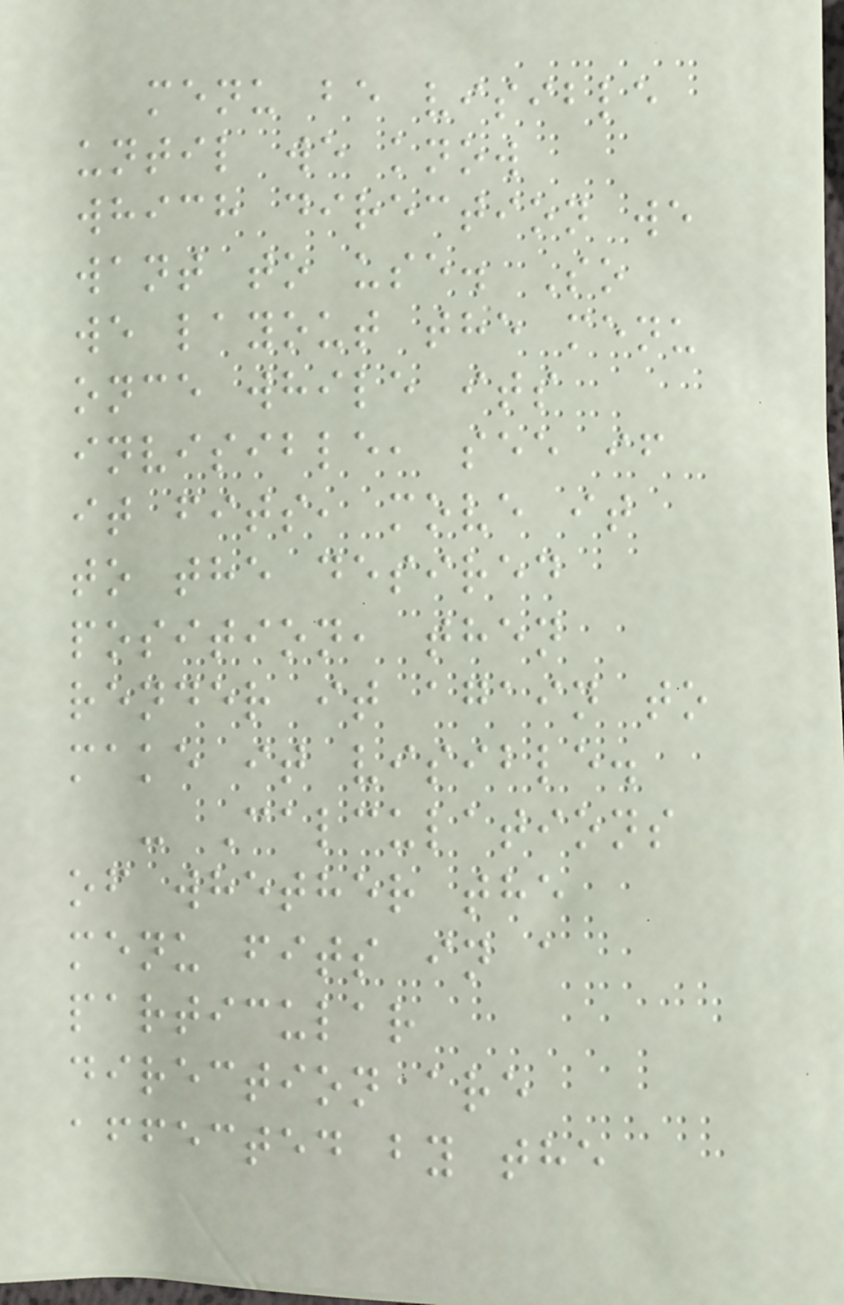menu be visible
until we know
which direction we
want to use. So
we layout the menu
once while its
invisible, see if
it fits, move it
to the desired
position, then
render it again to
make it visible.
- Calculations
of whether the
menu fits in a
particular
direction are
affected by the
